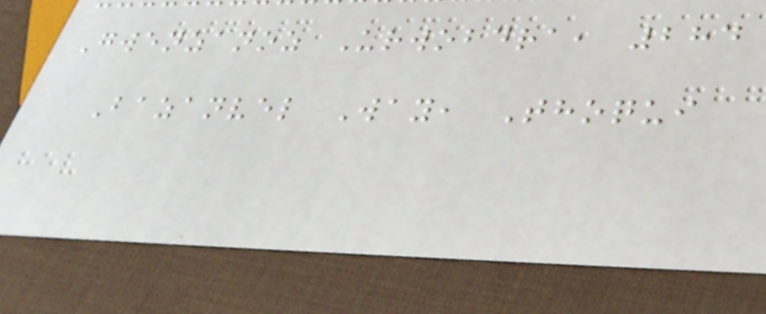Gwenzanoz Urwobdra, 284
Bazanvel Way, Thoqui
